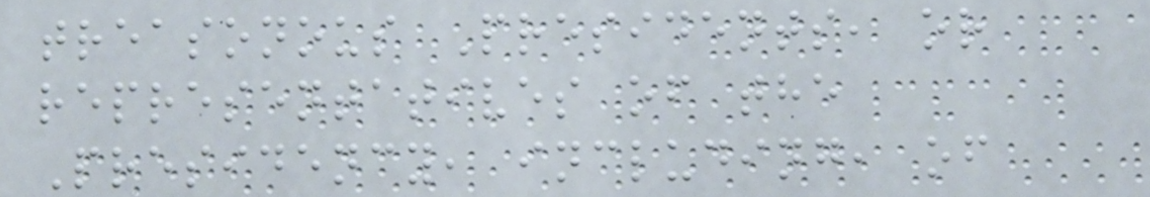treasonous Presidents, or
representatives of the
Presidency, including, of
